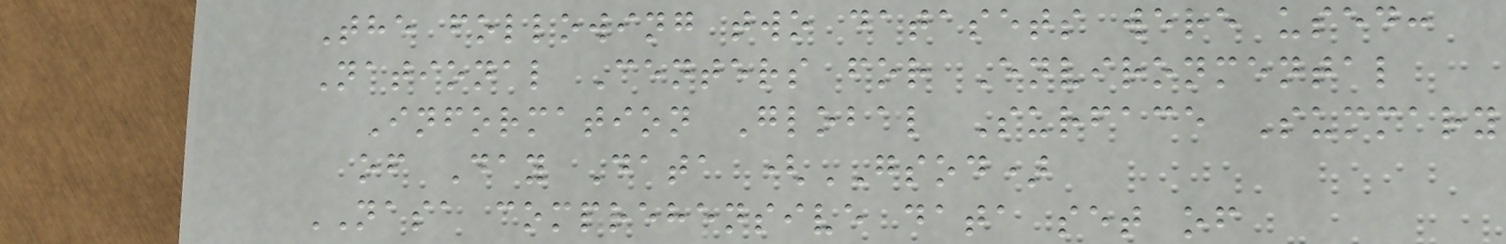The following two datasets were used:
National Centers for Environmental
Information Global Surface Summary
of Day Data (GSOD)
NASA comprehensive data set of
